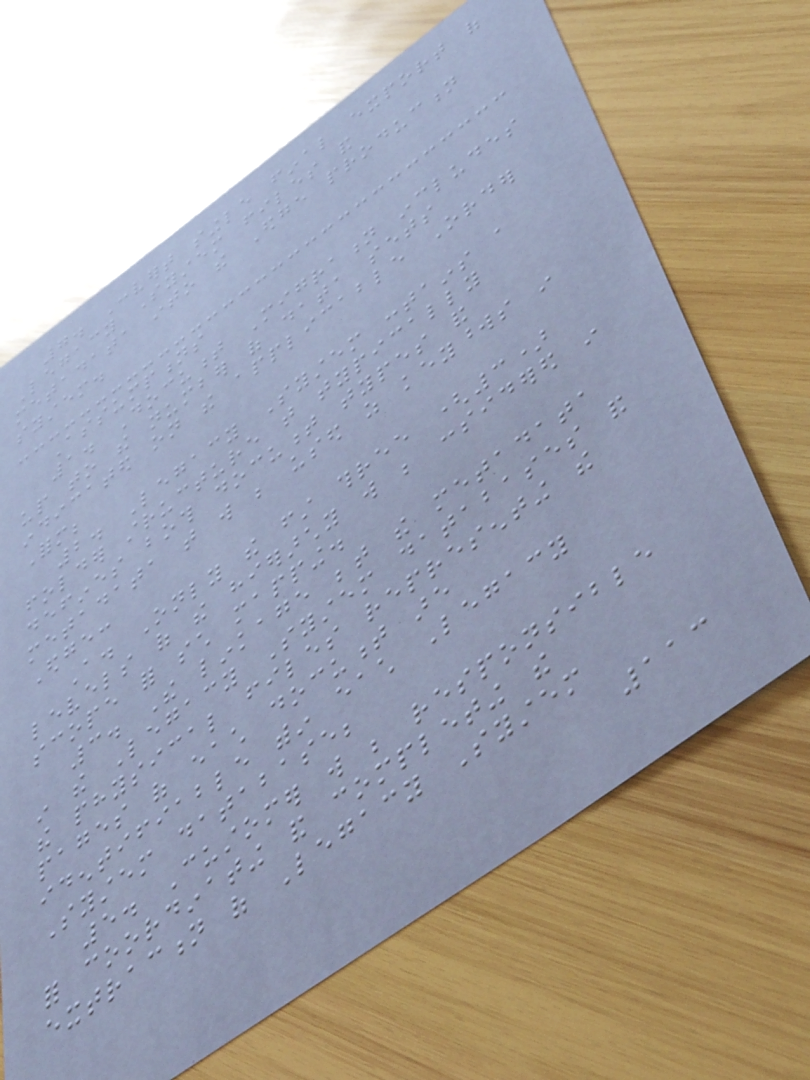7. Convert single final export of
Legacy System files and
metadata into the Edge production
system.
Assumptions
1. Document Migration includes
up to the number of data sets
indicated on the applicable Order
Form;
2. Legacy System contains a
folder structure that typically
defines both document types and
metadata that will be used as keywords in
Edge:
A. Only the first three (3)
levels of the hierarchy will be considered in
scope for such mapping.
3. The linkage between the metadata
in the Legacy System databases and
the physical files representing the
pages of each document are
identifiable within each Legacy
System database;
5. Customer will be responsible
for coordinating and completing the
extraction of Legacy System
113
